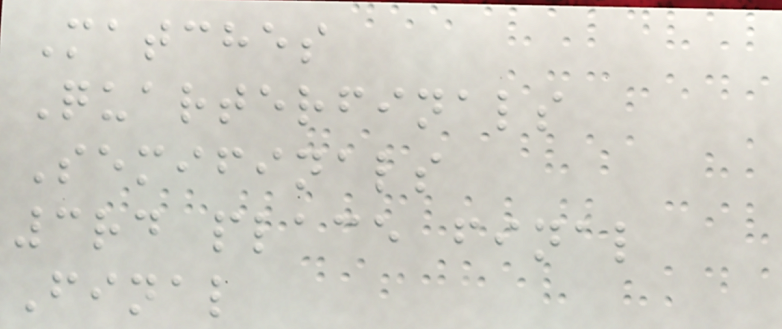Matches
Quarterfinals
Semifinals
3rd place final
Final
